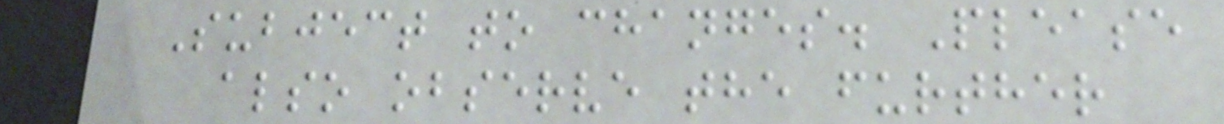Subject to changes. Please
also observe the further
